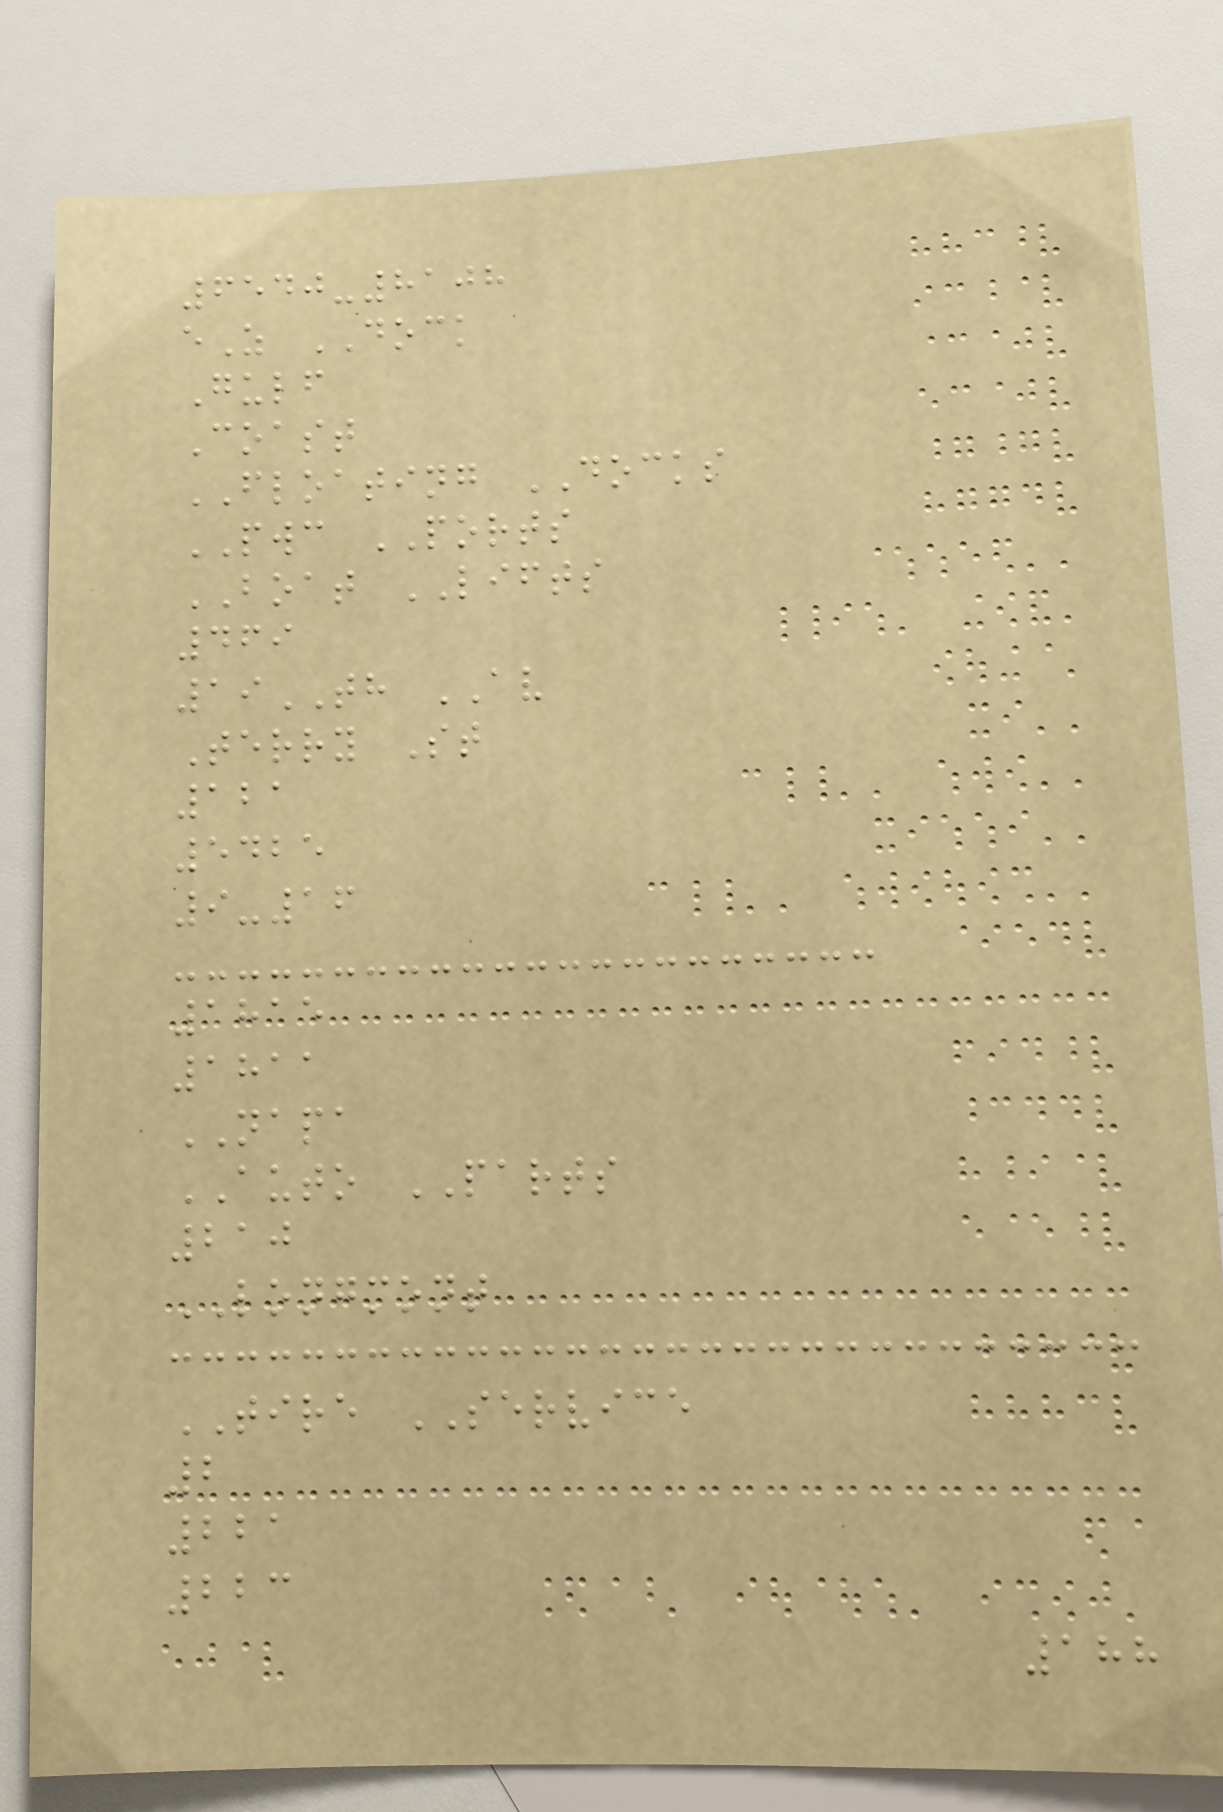6540-8108
eZ DOCK
Gulf
Coast
FLOATING DOCKS
PWC PORTS
BOAT LIFTS
469
19TH AV
Terry St
121
5425
9-16
1815
1811
NAPA
AUTO PARTS
210
LONGMONT
TIRE SERVICE
2
221
223
188
